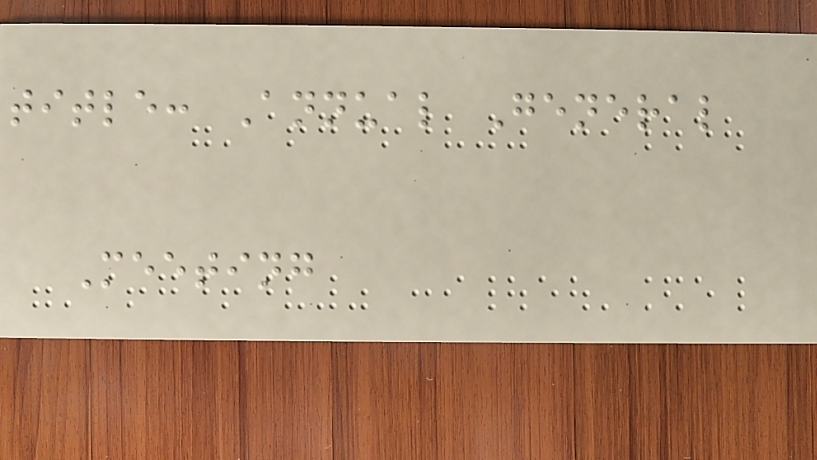title: Annual General
Meeting
